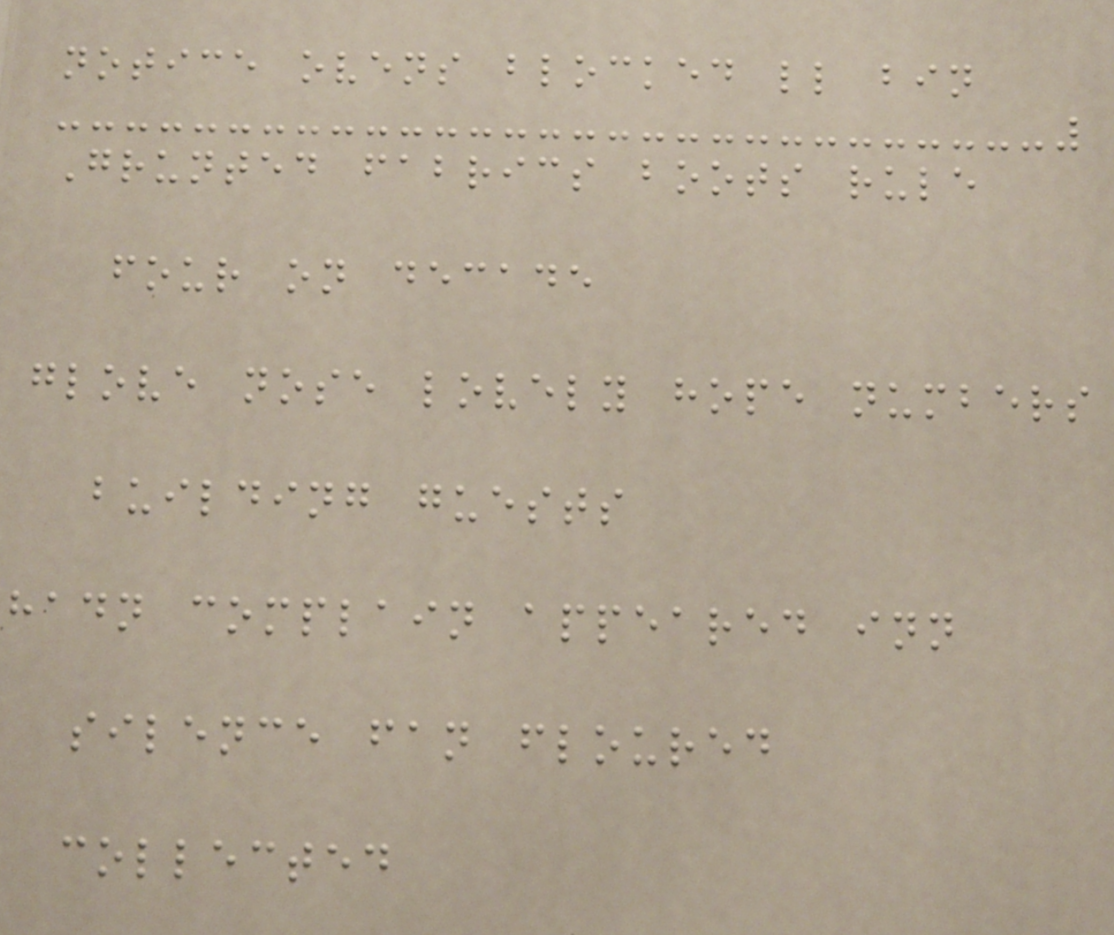notice ovens blocked ll bin
Grunted fabrics boots rule
four on decade
glove nose lovely hope numbers
building guests
hadn complain appeared inn
silence fan floured
collected
